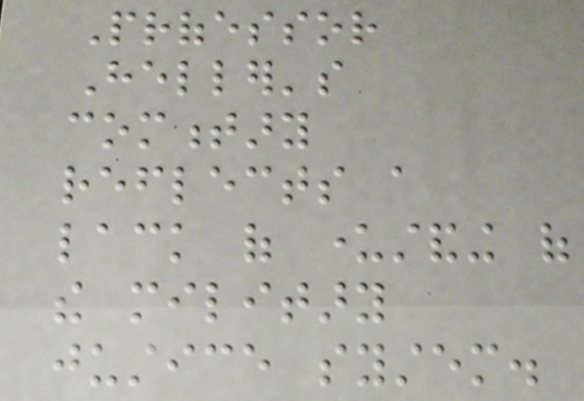Professor
Heller's
commentary
reflects a
lack of understanding of
the military
justice system.
